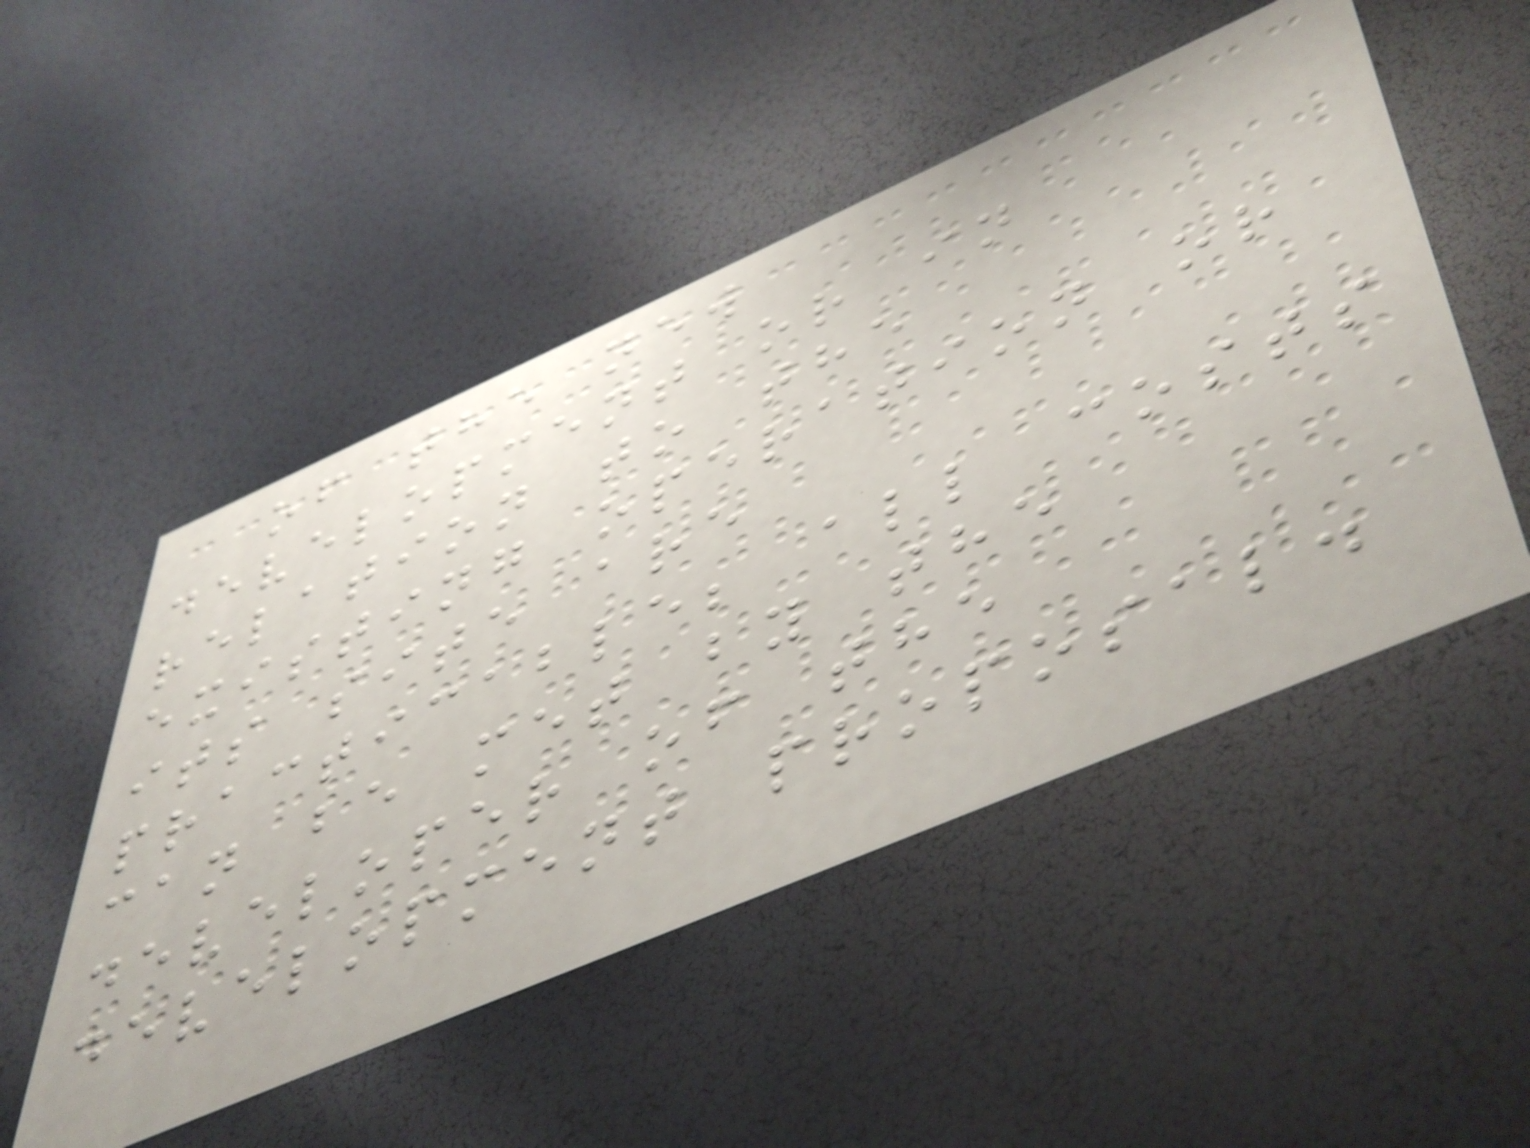of the new
development or in
relation to the
existing operation or
its site are
practicable; all costs
can be met by the
developer of the
development proposal.
